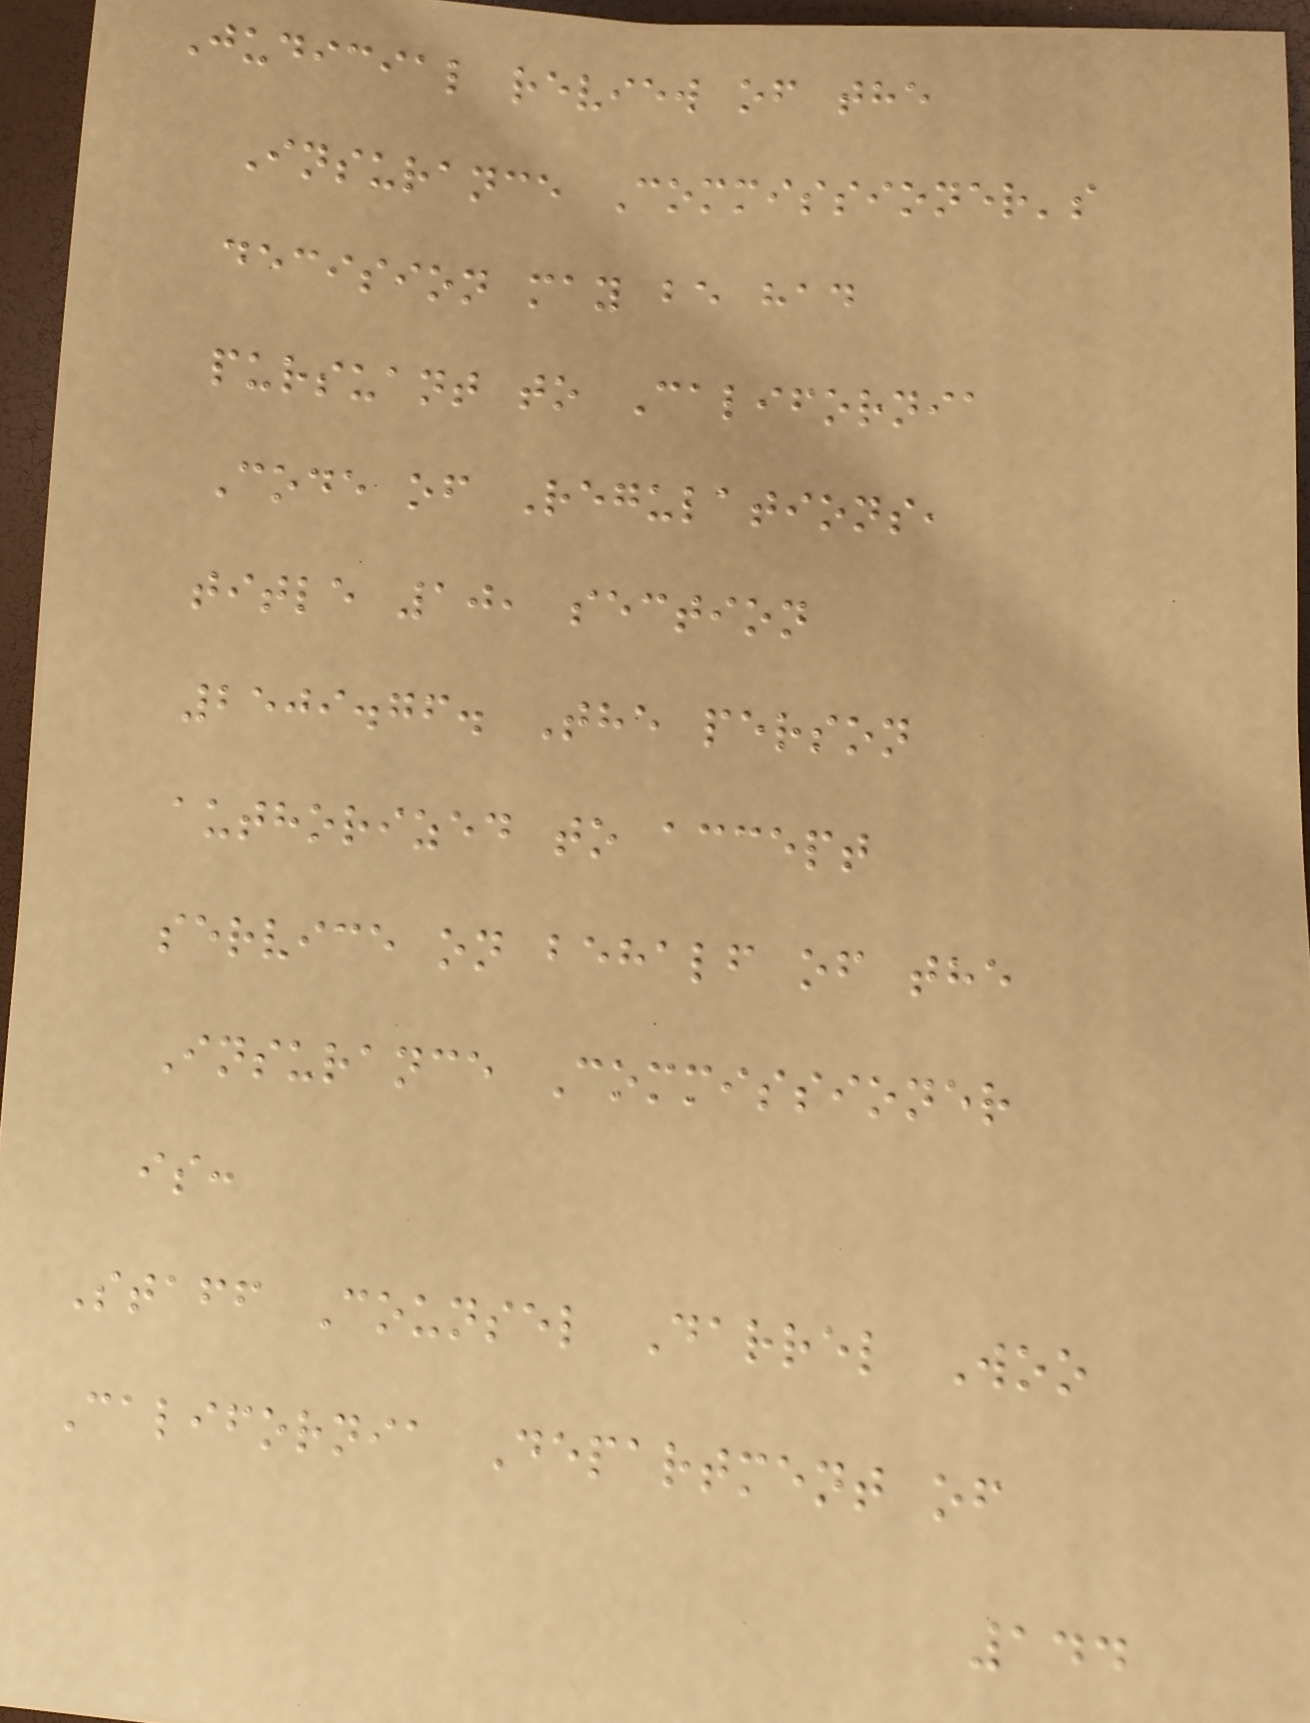Judicial review of the
Insurance Commissioner's
decision may be had
pursuant to California
Code of Regulations,
title 10, section
2509.76. The person
authorized to accept
service on behalf of the
Insurance Commissioner
is:
Staff Counsel Darrel Woo
California Department of
144
